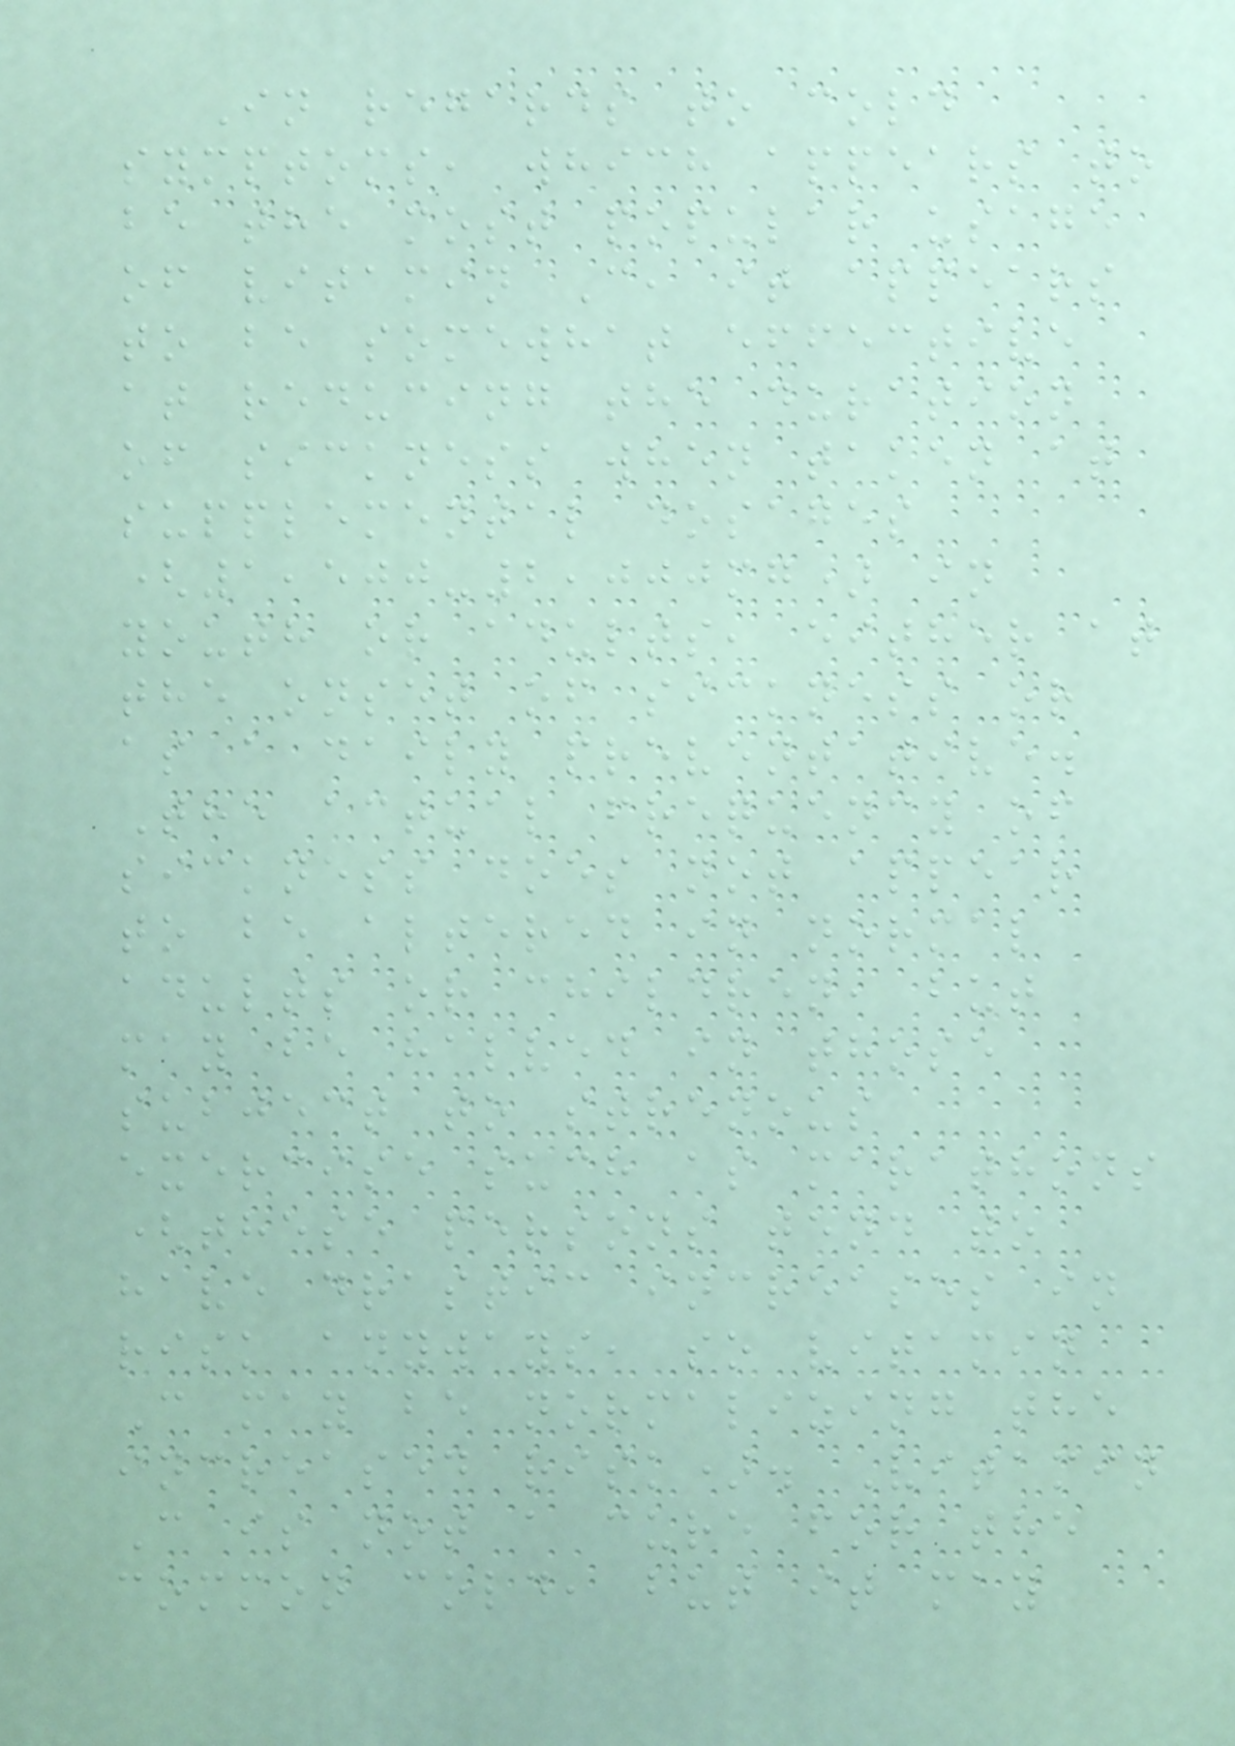In regards to cold
symptoms, which appears to
be the most popular usage
of vitamin C, it appears
to be somewhat effective
at reducing the duration
of sickness when taken at
supplemental dosages
(1,500-2,000mg) in
youth or adults, either at
the onset of sickness or
as a daily preventative.
The actual frequency of
sickness does not appear
to be altered in normal
adults or children, but
may be halved in those
subject to strenous
exercise such as marathons
(these persons tend to
have drastic increases in
risk anyways, so vitamin
C may be normalizing the
increased risk). Vitamin
C is not a cure for the
common cold, but it may
